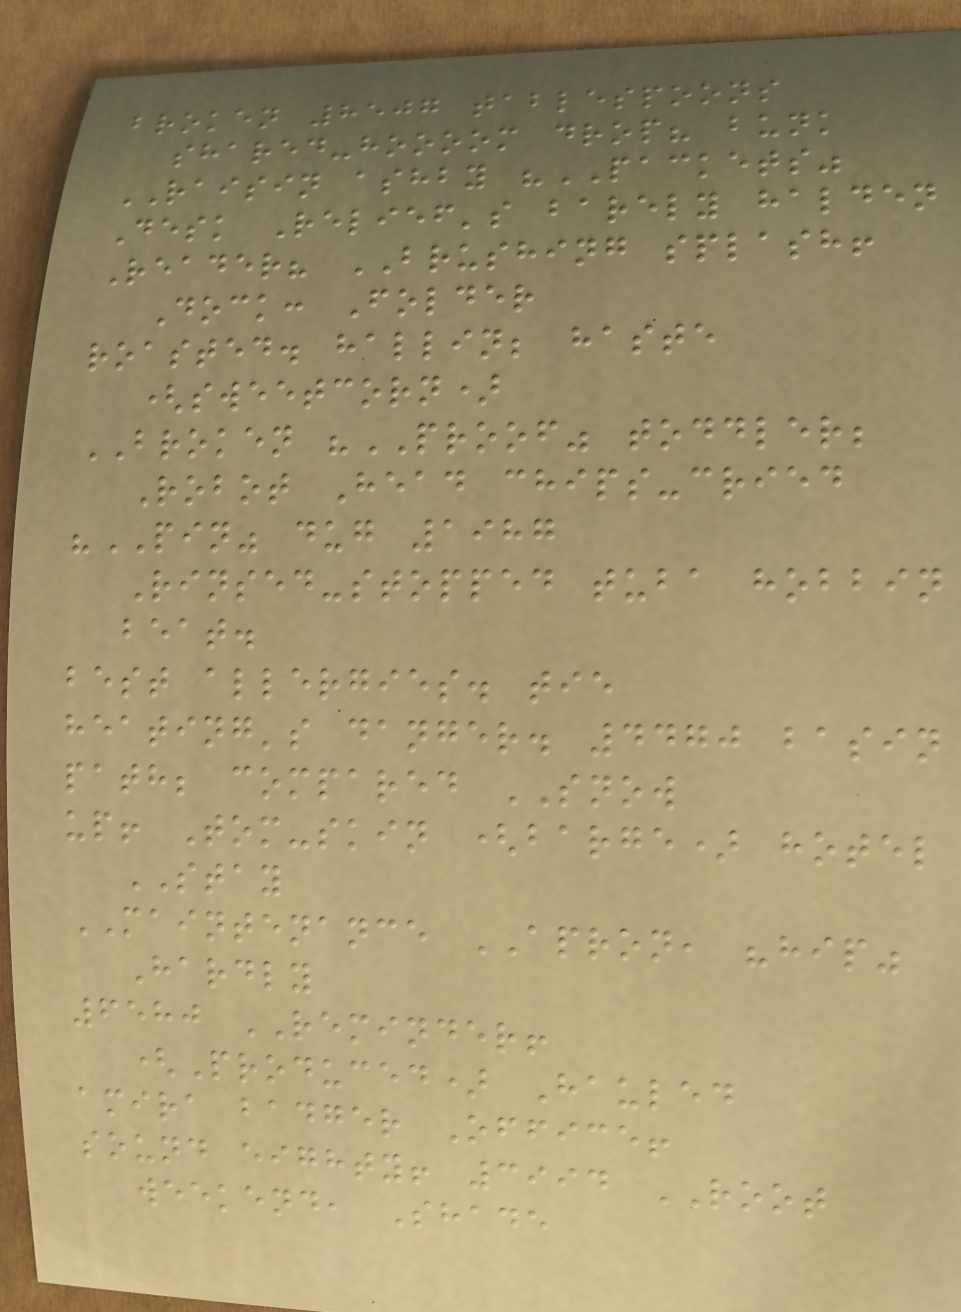broken 8507 tablespoons
shared-hoooom drop? bunk
RAISIN ashby "PACKETS"
Desk Relief's barely halden
Reader? BRUSHING splash!
Dock: Folder
roasted. hallin; haste
(sweetcorn)
BROKEN "PROOF" toddler;
Robot Head chips-cried
"PIN" dug 1987
Rinsed-stopped tuba hobbin
beat.
best allergies. tie
heating's danger. 4470 basin
path; compared SNOW
up! Tom-skin (barge) hotel
STAY
MAINTENANCE APRON, "hip"
Hardly
6580 REMINDER!
(Produced) Hauled
amira badger Office!
sound eighty! 3994 ROOT
weekend, Shade
